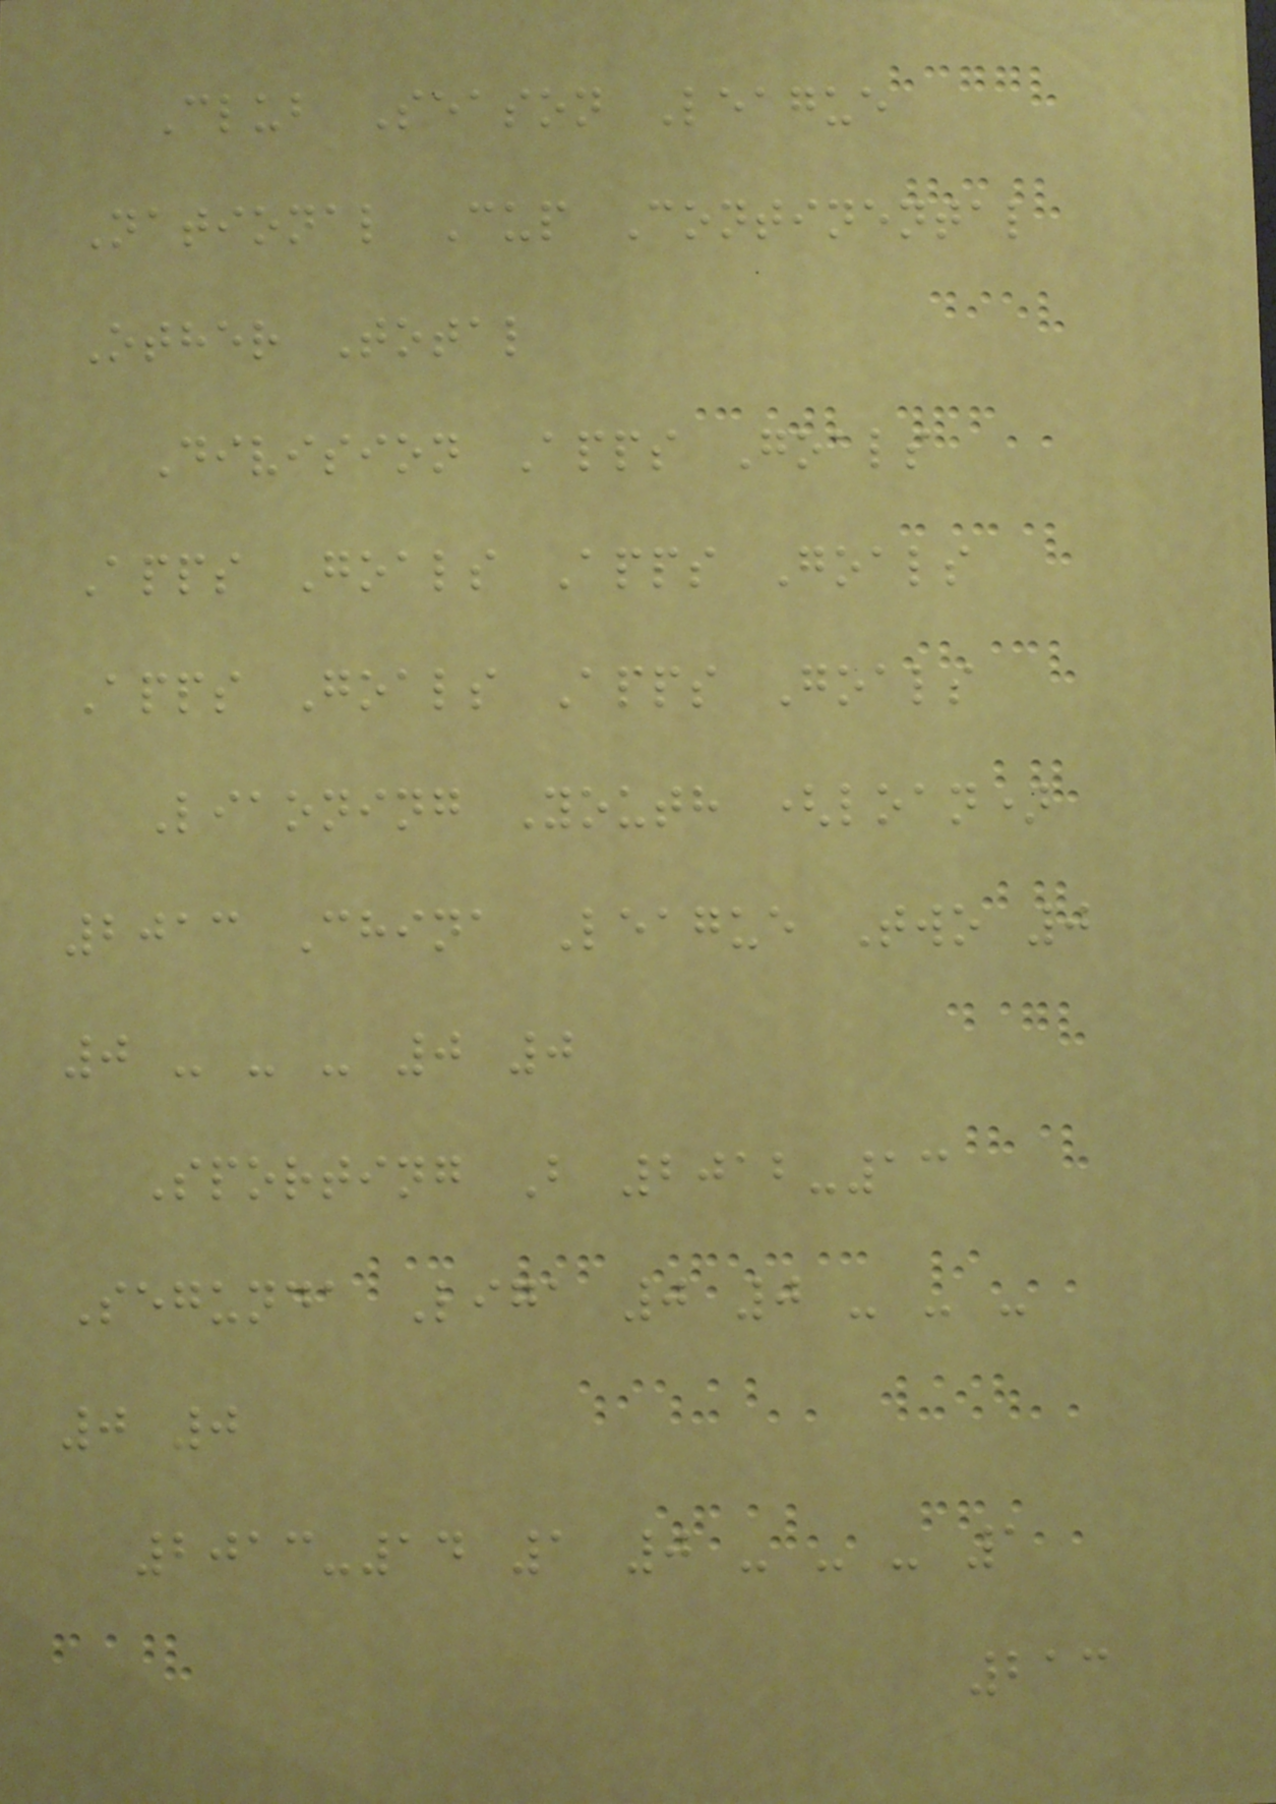Club Season League
National Cup Continental
Other Total
Division Apps Goals
Apps Goals Apps Goals
Apps Goals Apps Goals
Liaoning Youth (loan)
2013 China League Two 0
0 - - - 0 0
Sporting B 2012-13
Segunda Liga 0 0 - - -
0 0
2013-14 1 0 - - - 1
213
